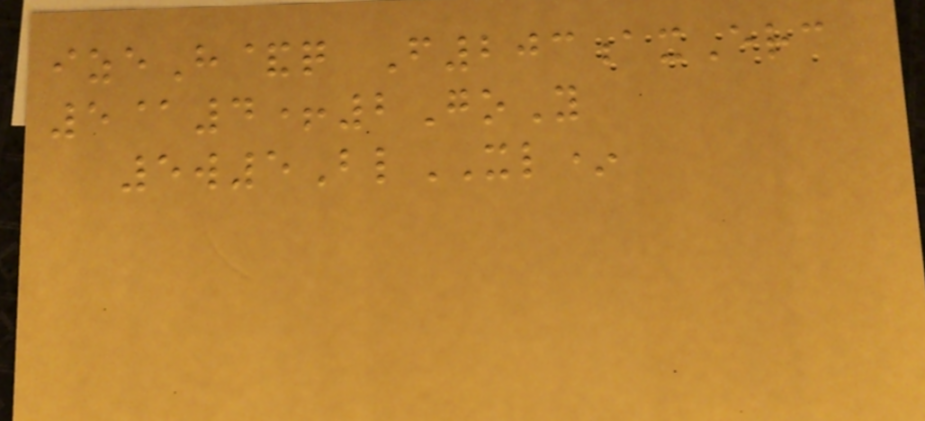izeH&q F203axErc
5@4+2GoY
5w5BlXL*
